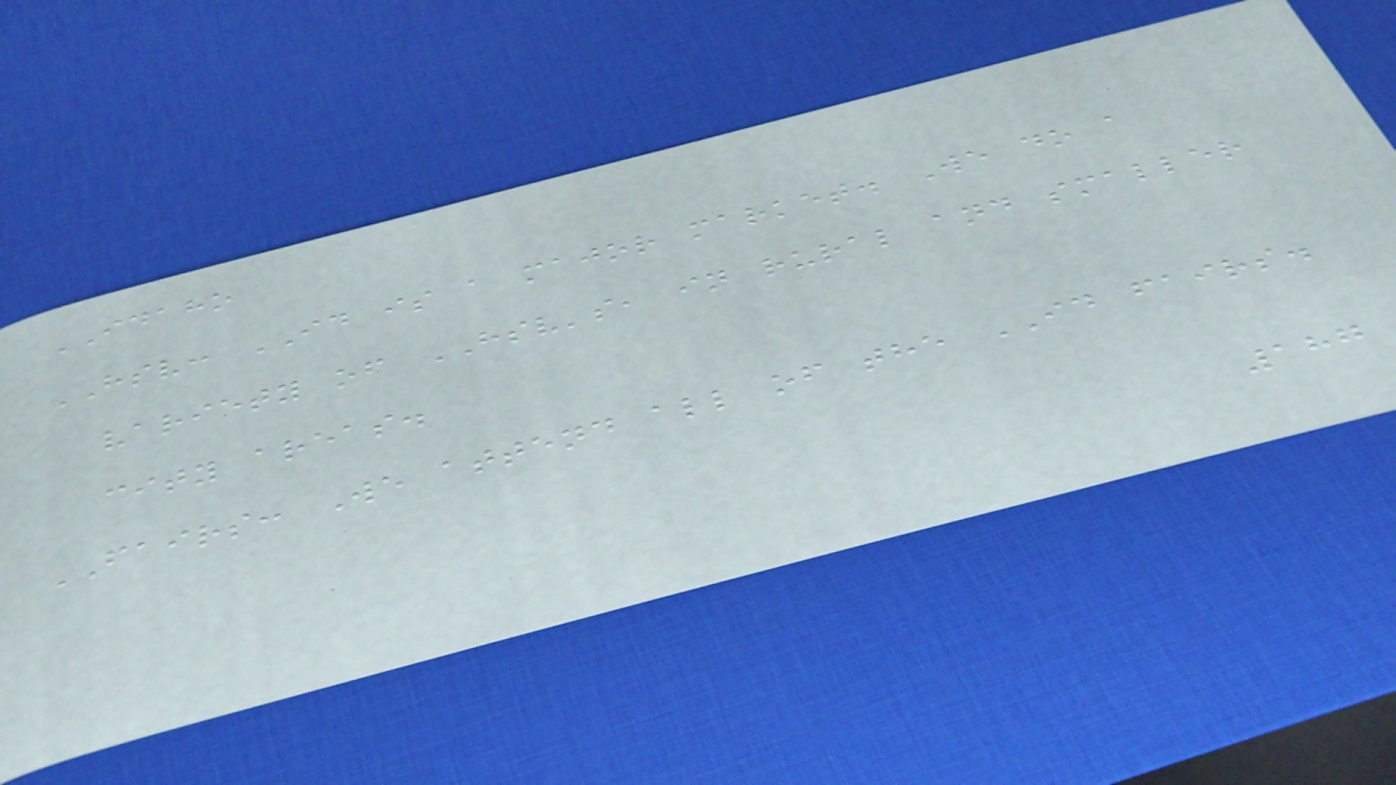IDAHO
HSV: ID is a major market. We do a
variety of HSV's, in rural and smaller
city areas.
FAIRS: We attend all of the ID fairs.
187
